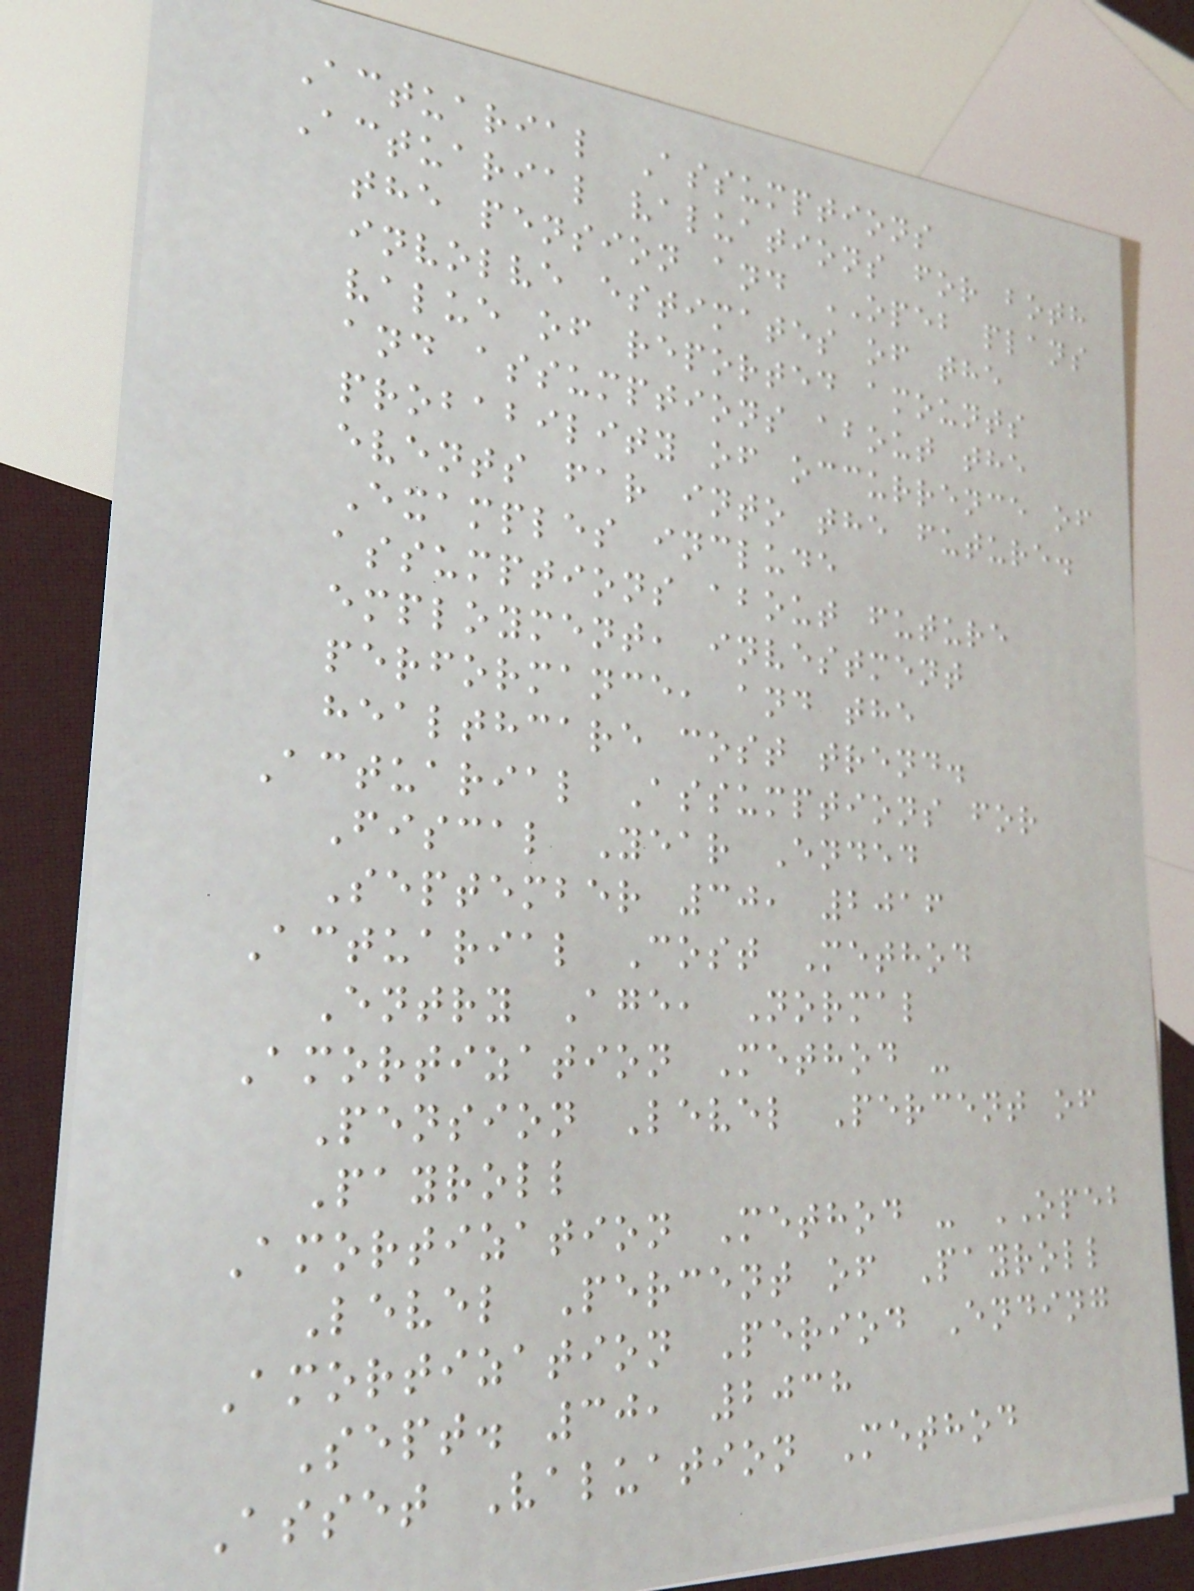Actuarial Assumptions
Actuarial valuations for both
the pension and OPEB plans
involve estimates of the
value of reported amounts
and assumptions about the
probability of occurrence of
events far into the future.
Examples include
assumptions about future
employment, investment
performance, and the
healthcare cost trend.
Actuarial Assumptions for
Fiscal Year Ended
September 30, 2016
Actuarial Cost Method
Entry Age, Normal
Amortization Method -
Pension Level Percent of
Payroll
Amortization Method - OPEB
Level Percent of Payroll
Amortization Period Ending
Sept. 30, 2038
Asset Valuation Method
